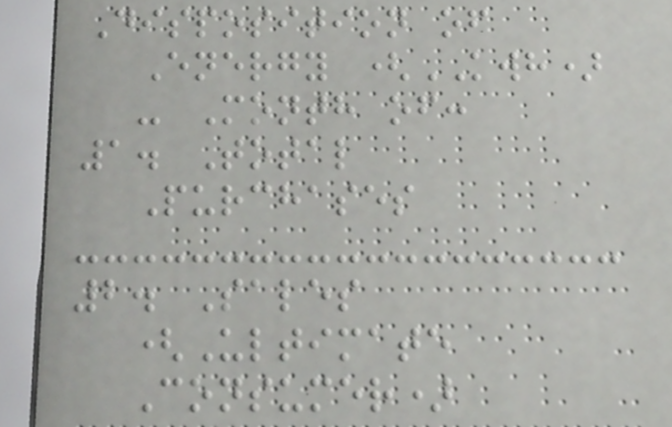Disposition of
Energy (KWH)
- Month of:
1. Total
Purchases
2. Sales
(Ultimate
Consumer)
